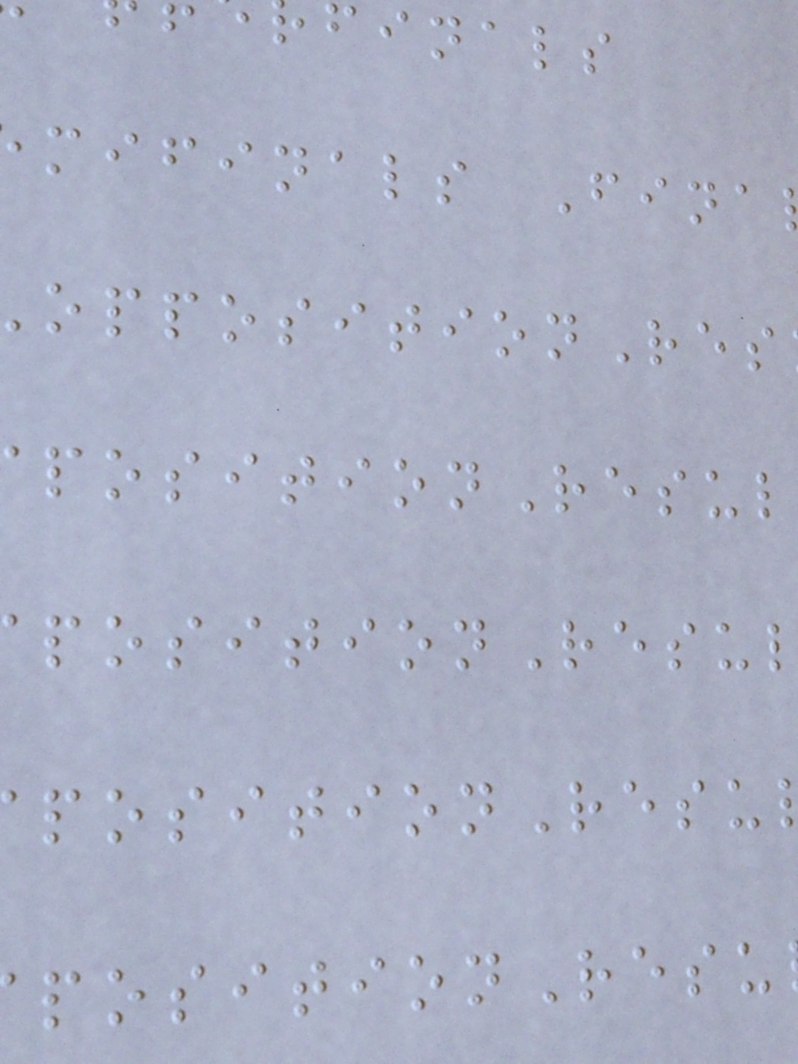finals
mifinals Fina
